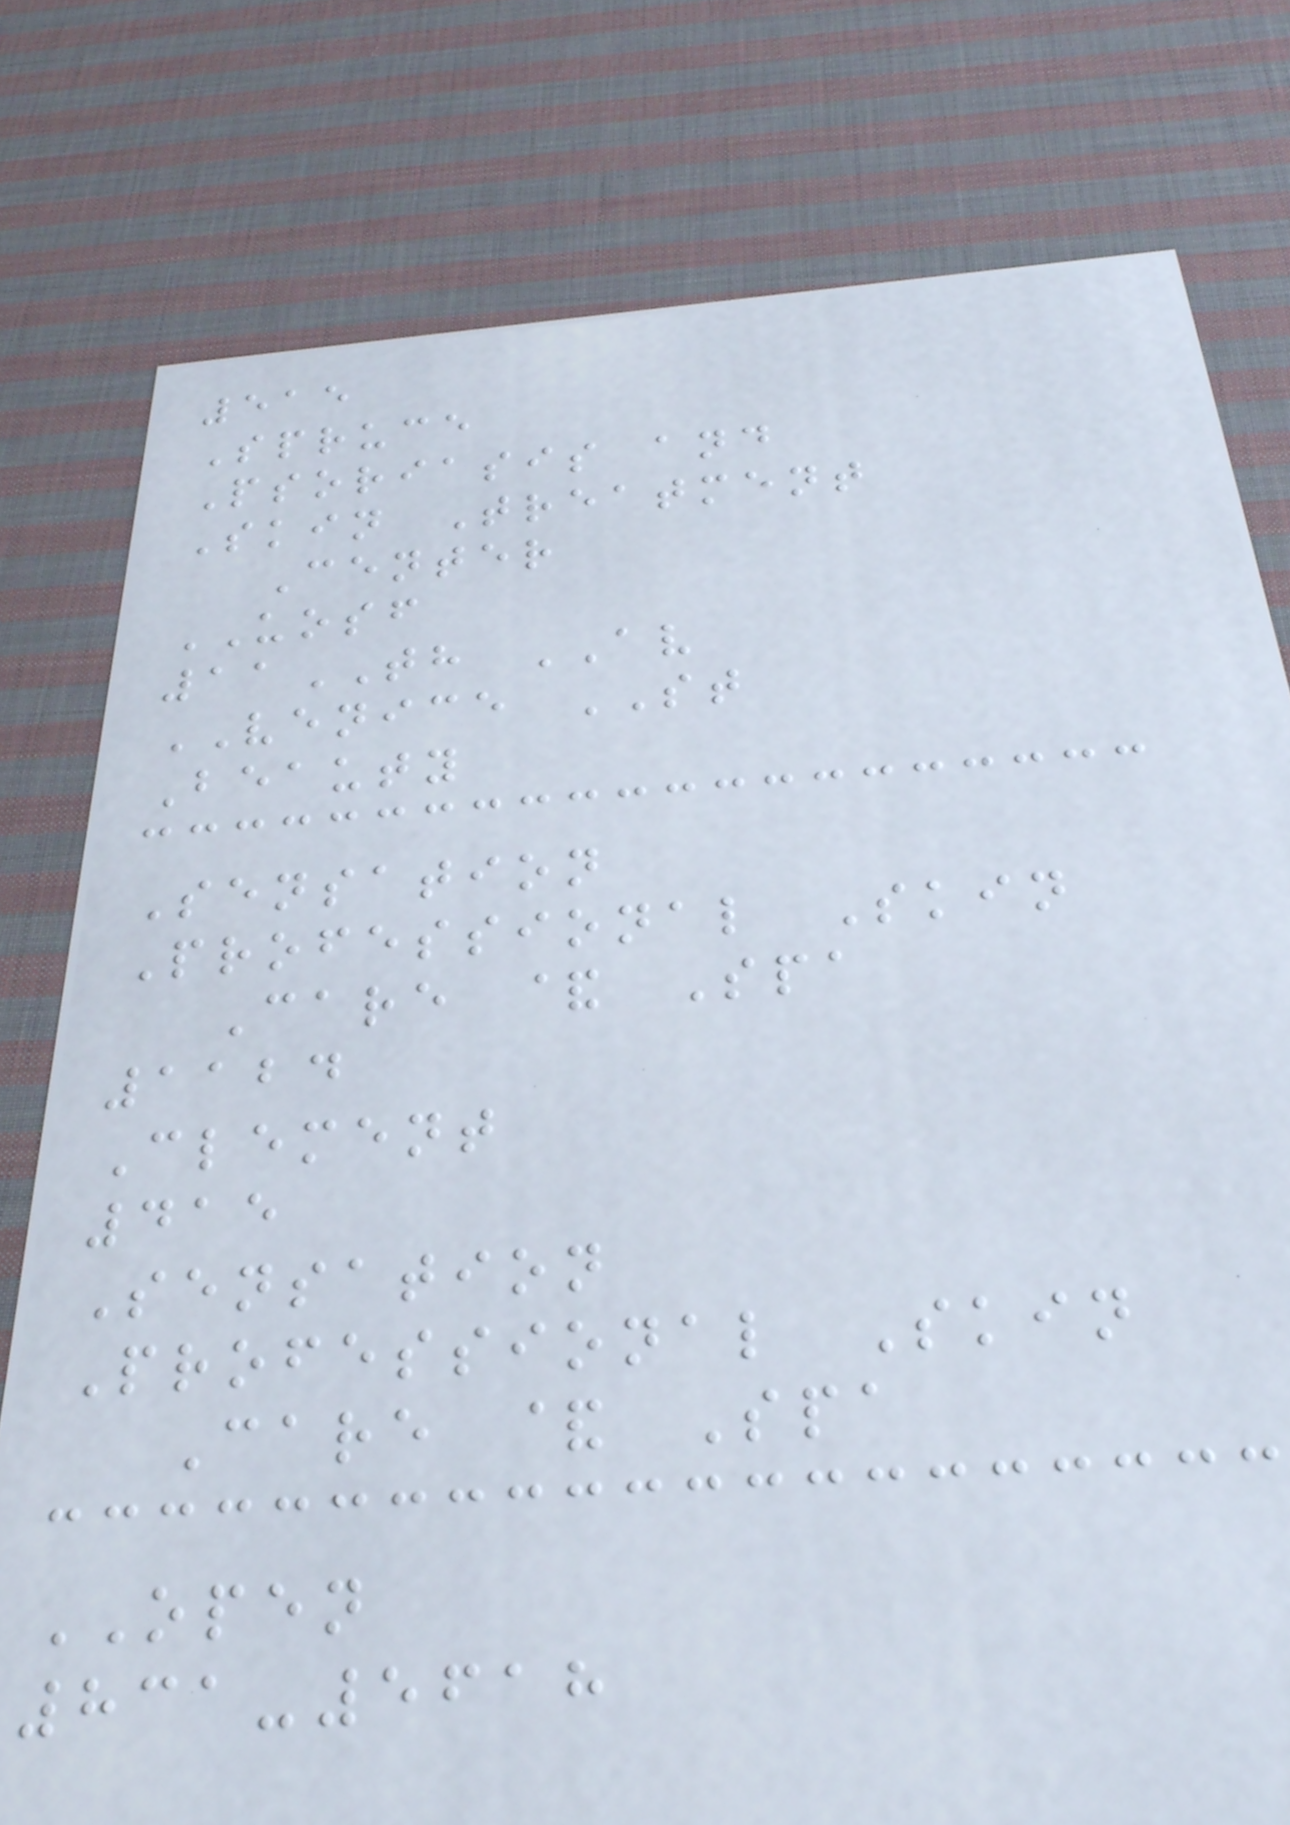515
Spruce
Psoriasis and
Skin Treatment
Center
UOSF
11TH AV
VENICE ST
Beauty
Sensation
Professional Skin
Care & Spa
1124
Clement
415
Sensation
Professional Skin
Care & Spa
OPEN
831-5618
